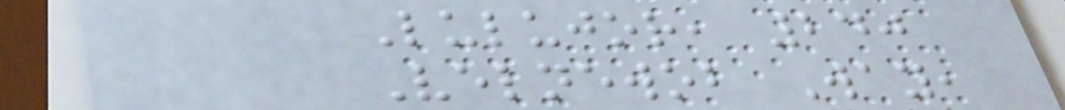Lulujor, 240
Velnewob Way,
